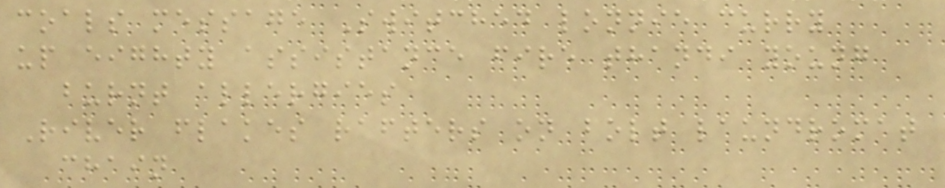coals message Switched lonnie curry
up eighty assistance fire thandi young
burnt allergies
River flakes rafters on bolt laundromat
chain
